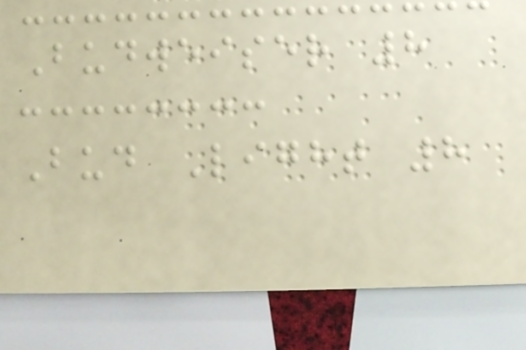Budweiser 8
Bud Light 8
